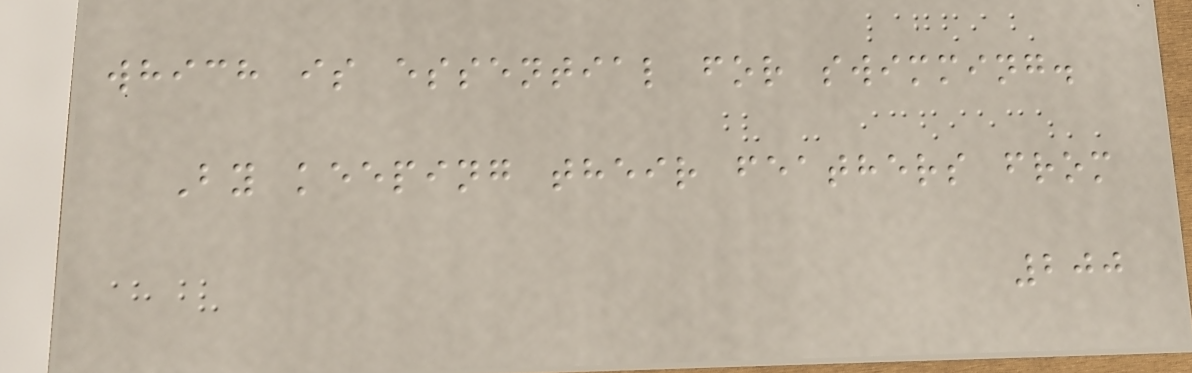which is essential for swimming.
By keeping their feathers from
200
